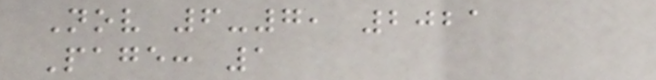Nov 6-7, 2021
Page: 1
